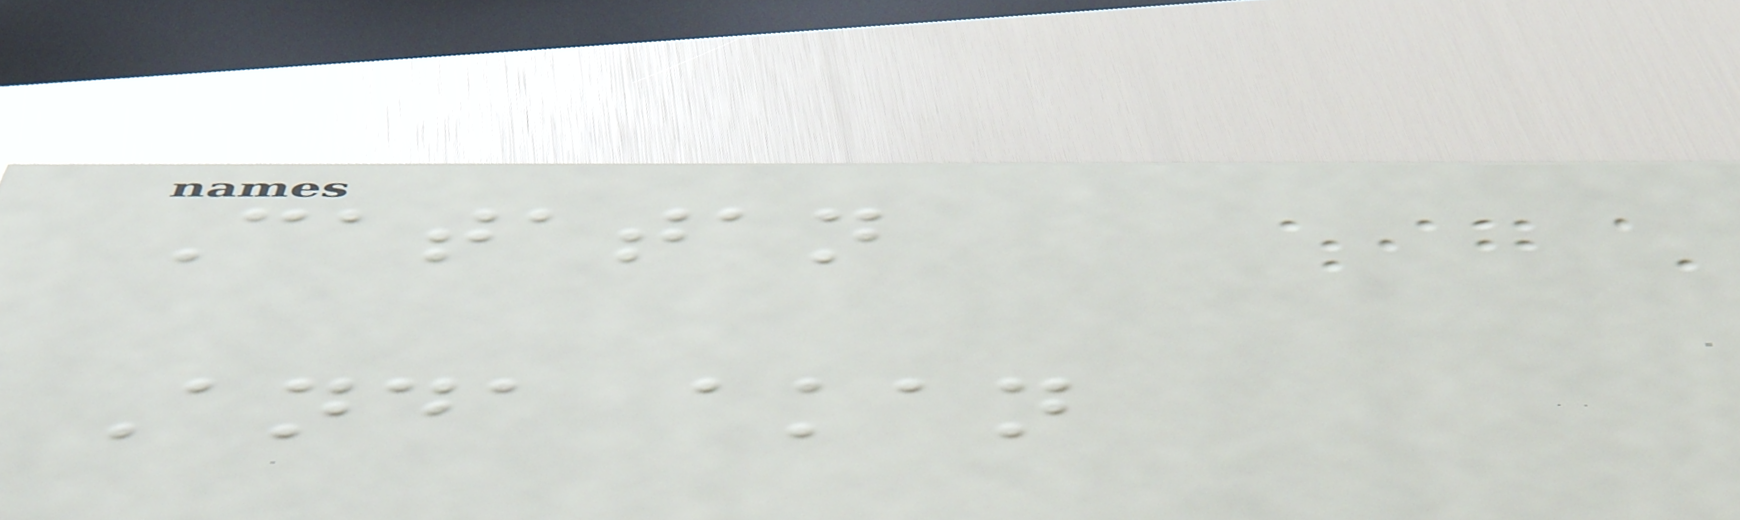Catatan
Anda akan
